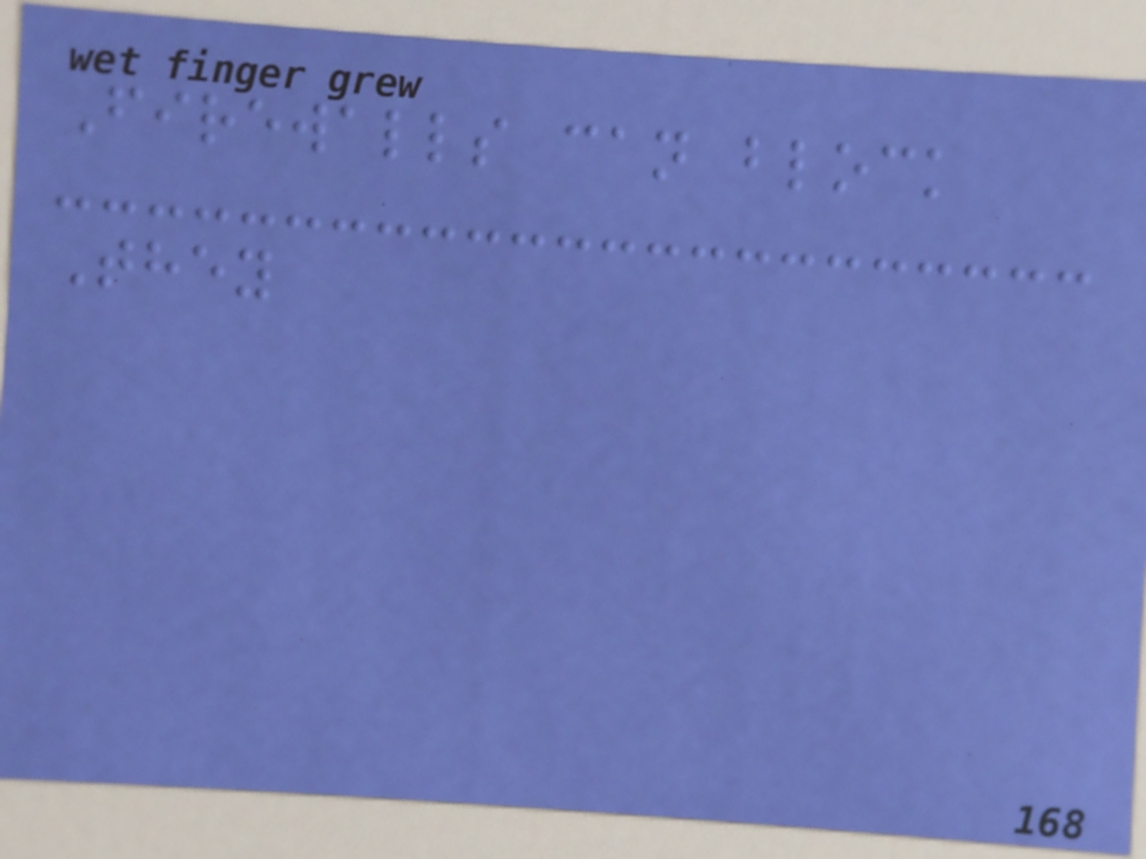Firewalls can block
They
